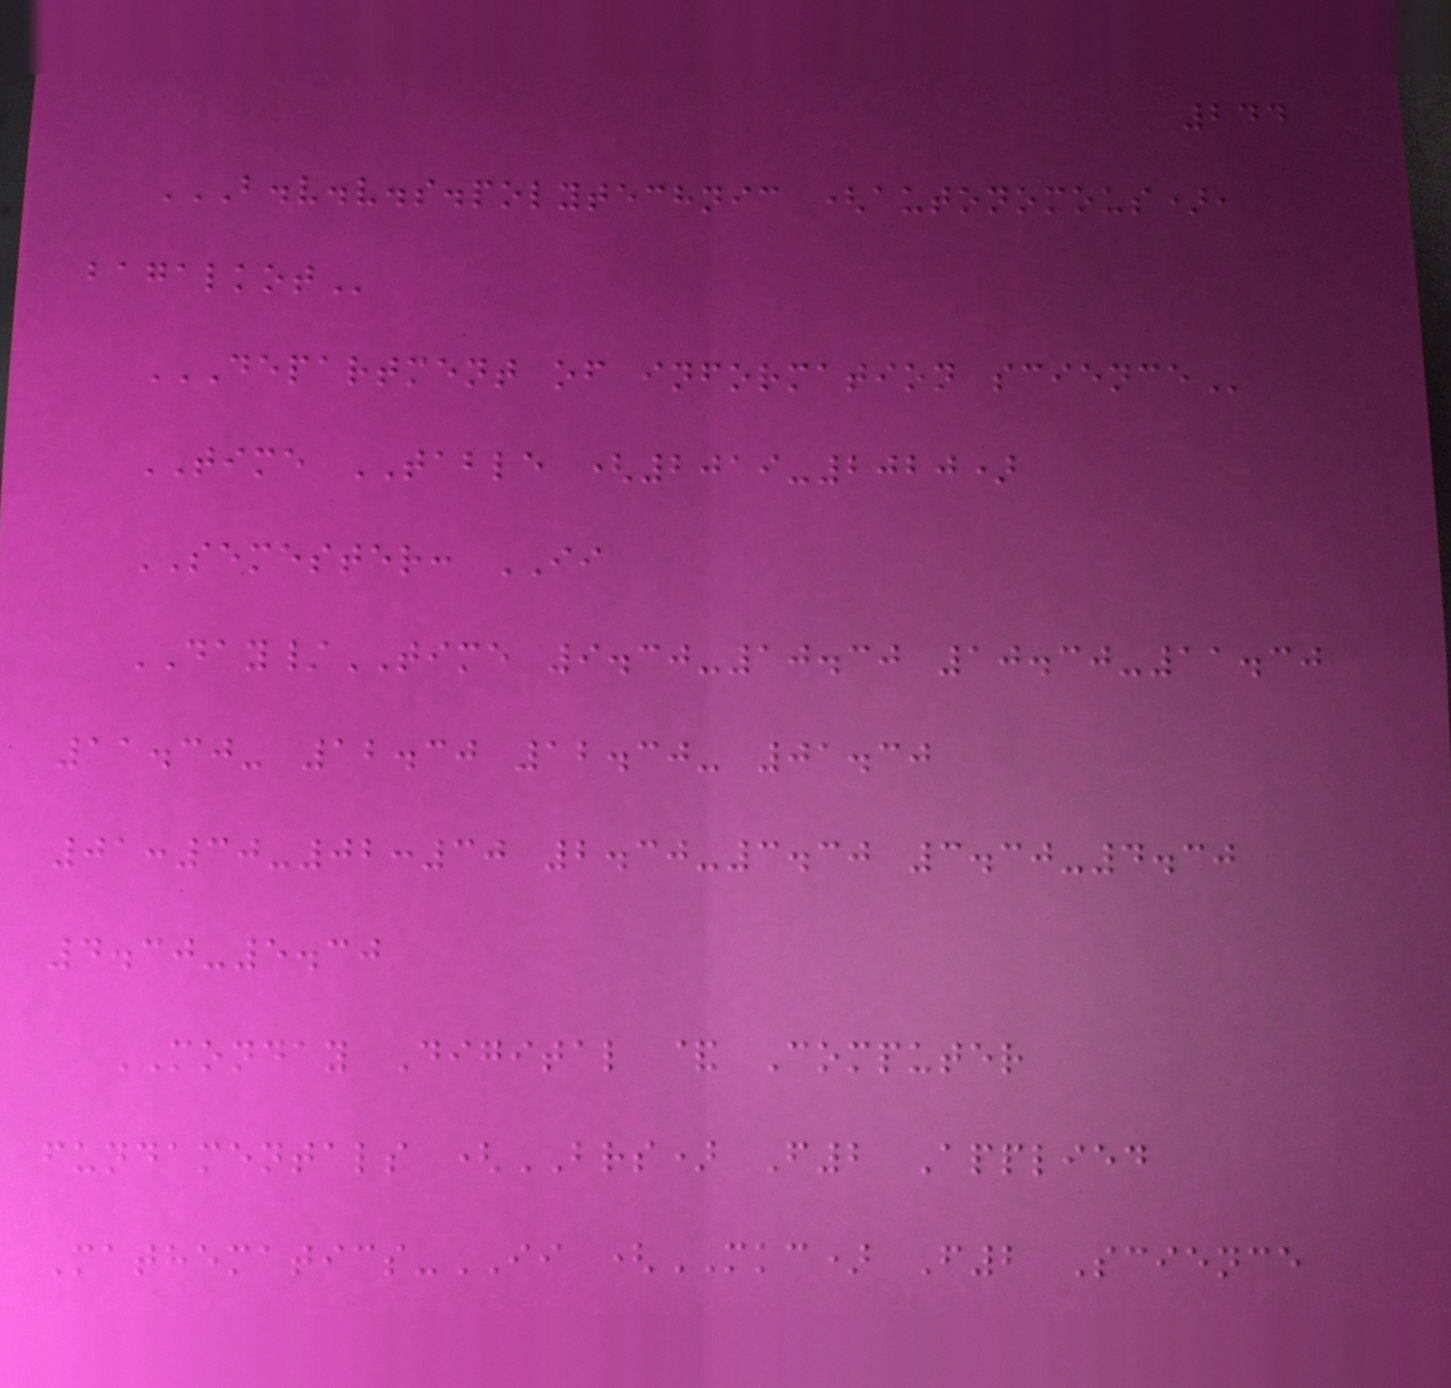244
B.V.V.S.POLYTECHNIC (AUTONOMOUS),
BAGALKOT
DEPARTMENT OF INFORMATION SCIENCE
TIME TABLE (2019-2020)
SEMESTER: II
DAY/TIME 9.30-10.30 10.30-11.30
11.30- 12.30 12.30- 01.30
01:30-02:30 2.30-3.30 3.30-4.30
4.30-5.30
MONDAY Digital & Computer
fundamentals (BRS) F2 Applied
Mathematics-II (MKC) F2 Science
